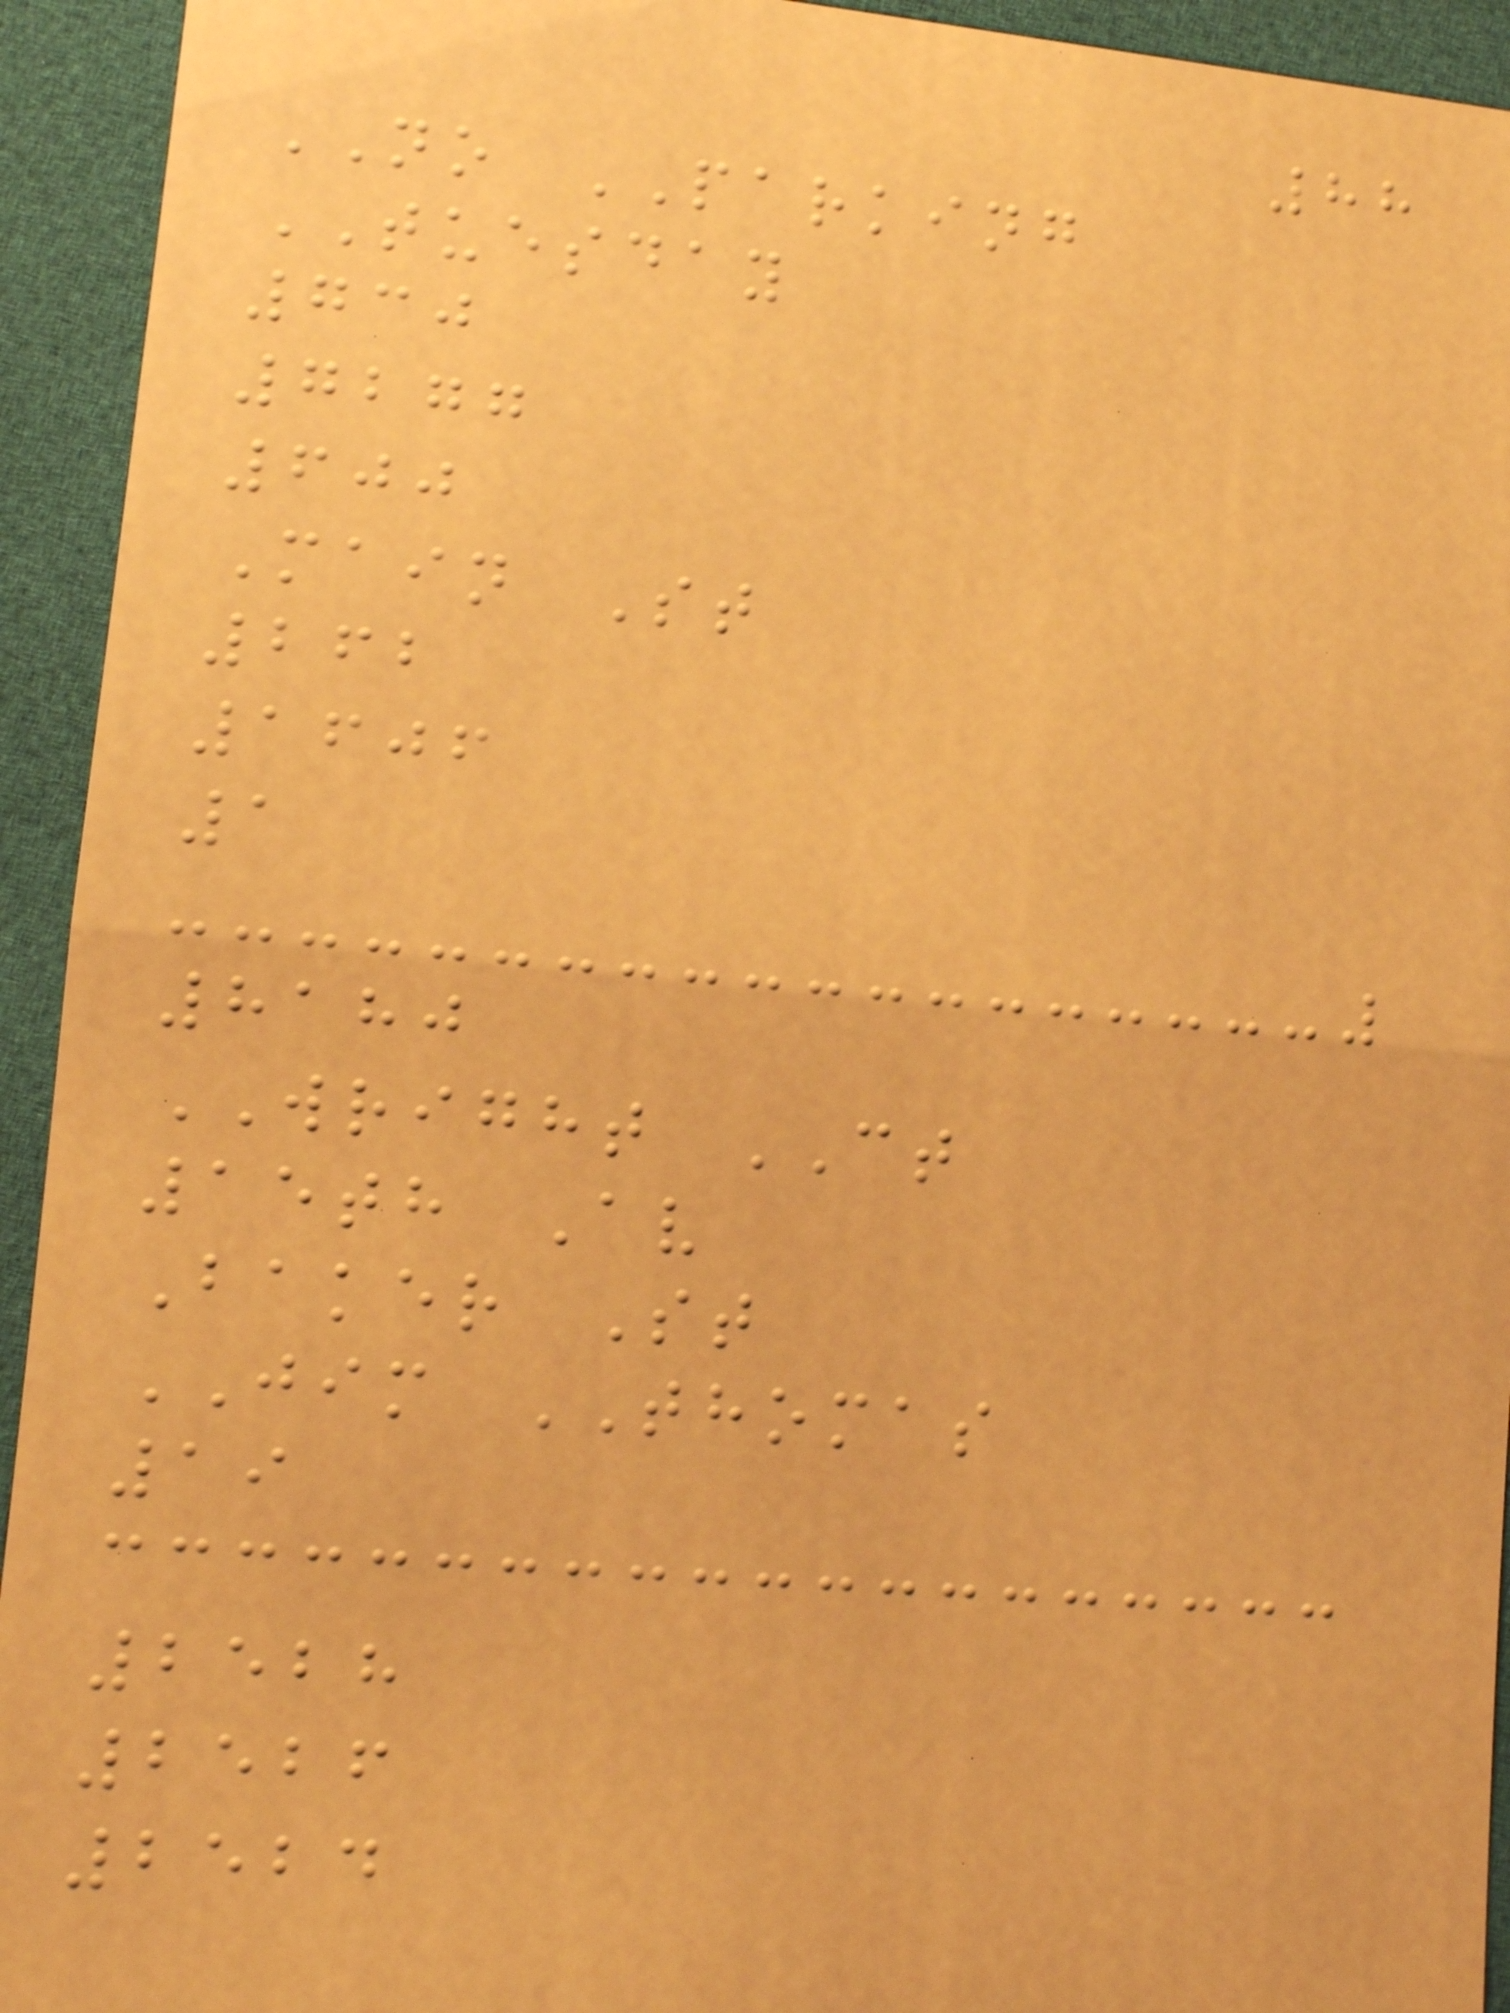88
NO PARKING
TUESDAY
730
7277
600
Main St
262
1606
1
8180
WRIGHT CT
15th Av
Baker St
JIM THOMAS
19
2528
2526
2524
